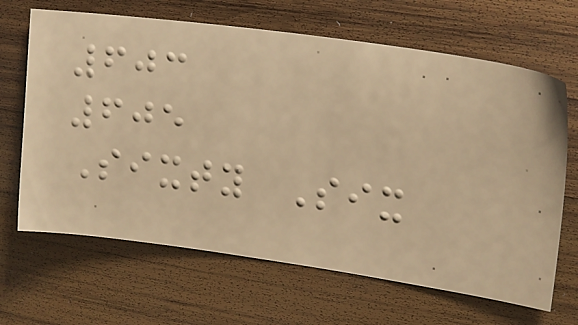603
605
Sixty Six
